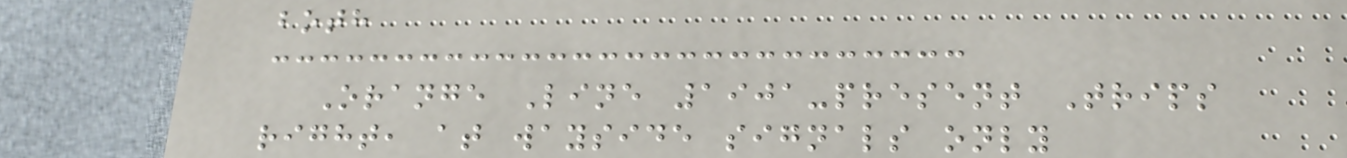both
Orange Line 1901-present Trips
right, at wayside signals only
